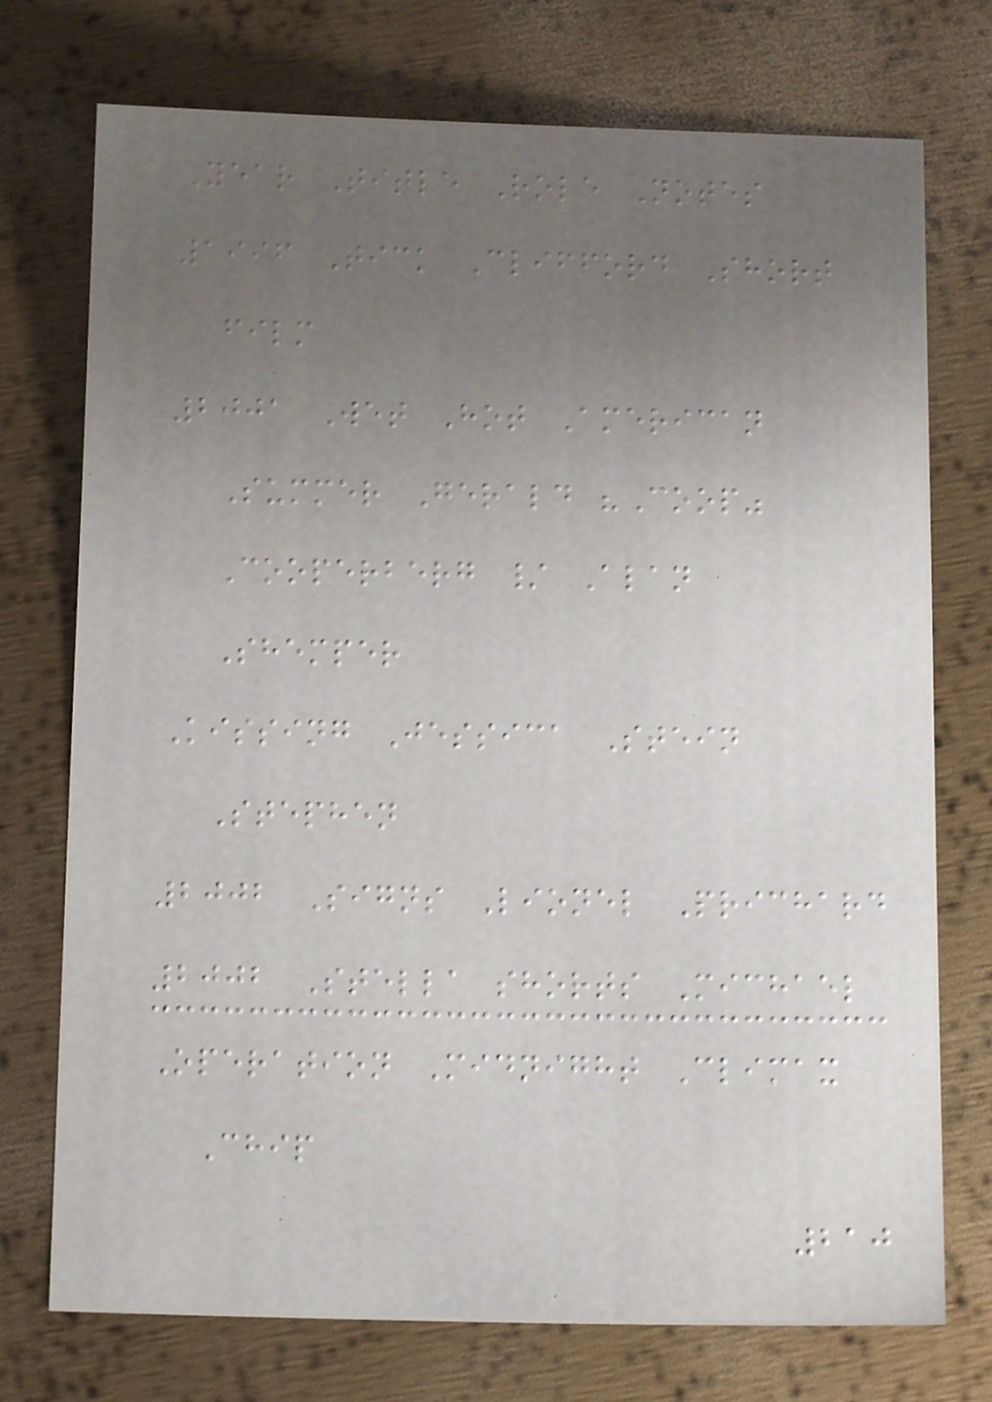Year Title Role Notes
1996 Tick Clifford Short
film
2001 Wet Hot American
Summer Gerald "Coop"
Cooperberg / Alan
Shemper
Kissing Jessica Stein
Stephen
2002 Signs Lionel Prichard
2002 Stella shorts Michael
Operation Midnight Climax
Chip
210
